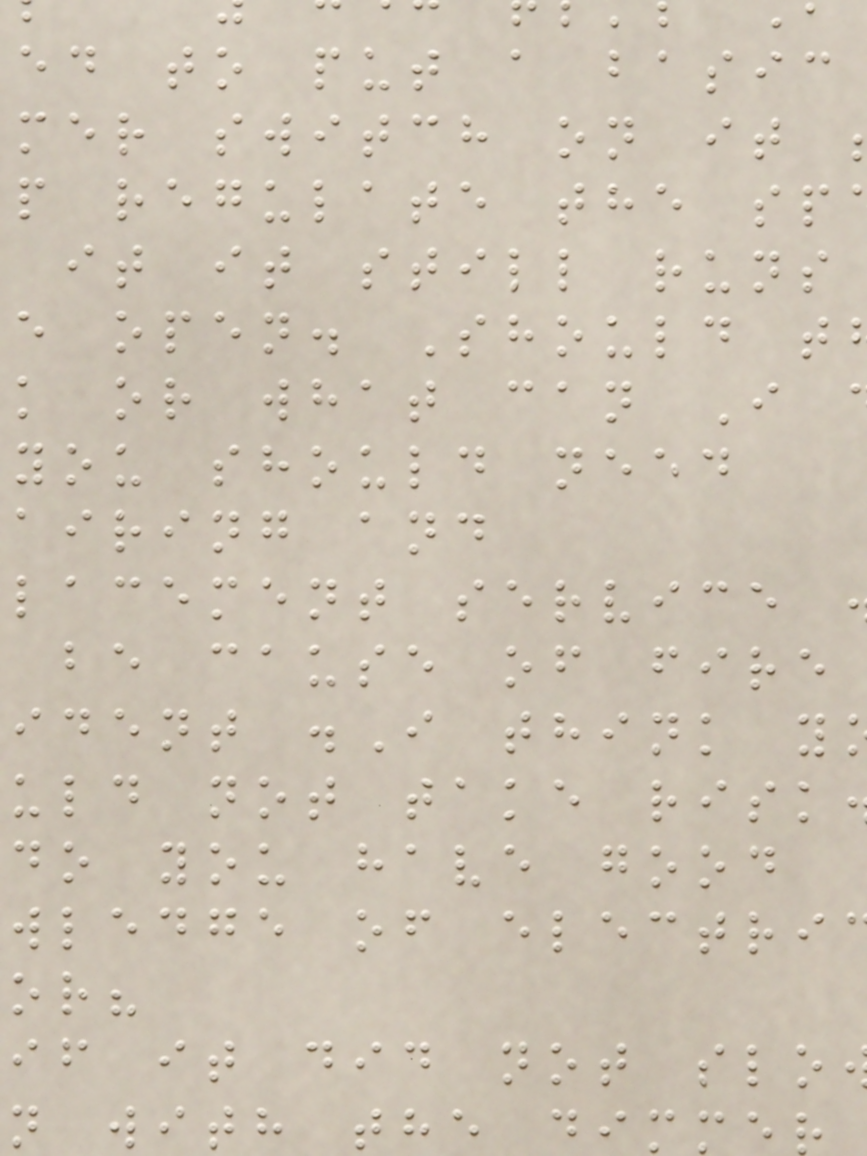ed to put a basic
mer switch on it
p regulate the sp
it it still runs
e open. Should t
k or what can I
you should need
airing and
lacement service
be cause of fire
ident .I think y
uld not take risk
do you have good
wledge of electri
if it did not slo
n with the dimme
